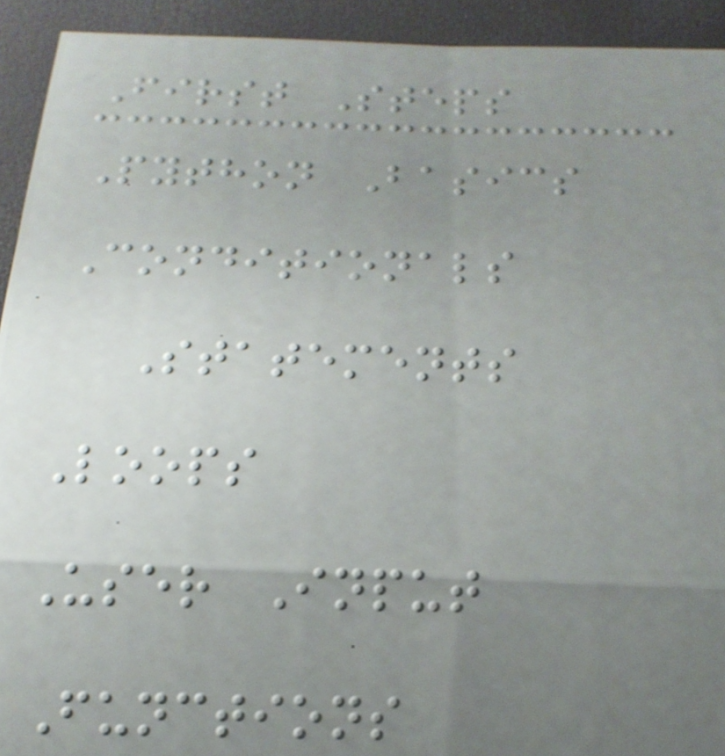First Steps
Python Basics
Conditionals
Statements
Loops
User Input
Functions
